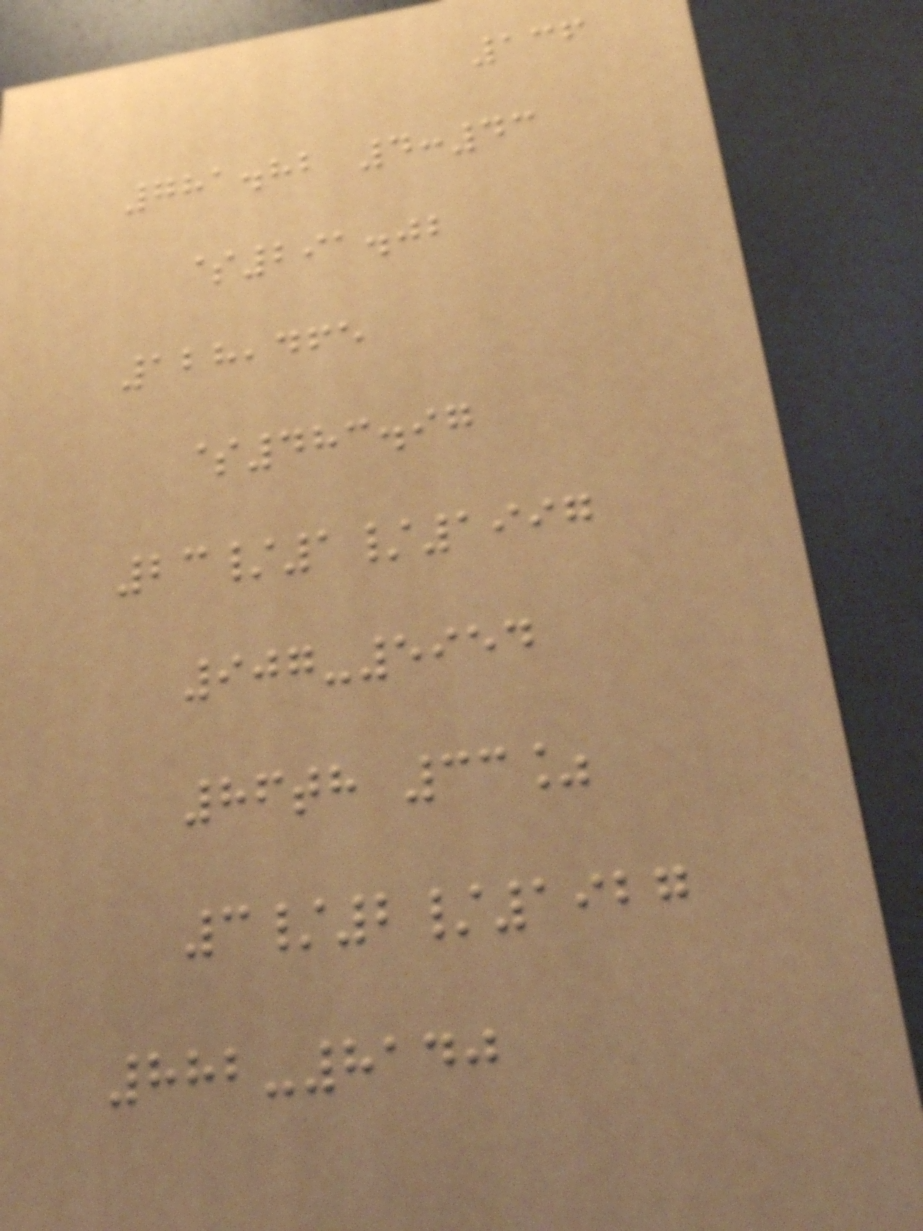136
781.82 4:43
$291.02
128,465
$483.97
23/1/1997
907-5954
86th 33%
3/2/1927
882-8140
